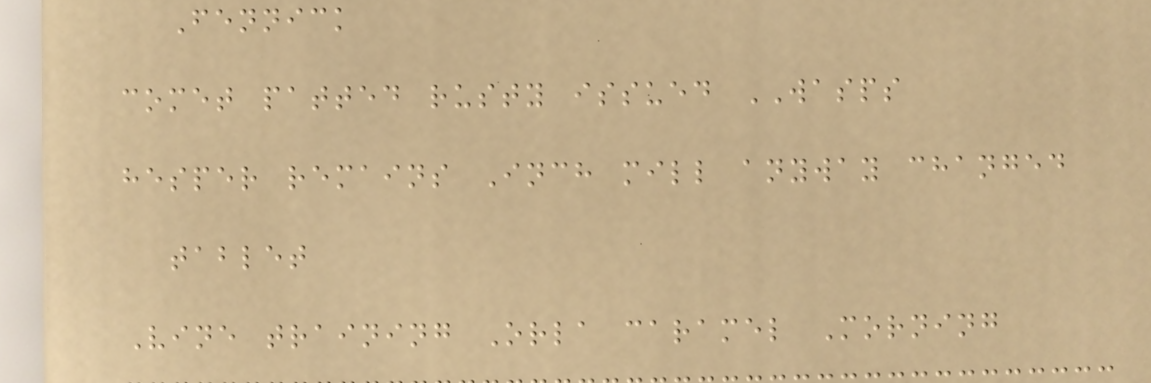Fennick
comet patted rusty issued WASPS
hesper remains Inch mill anyway changed
tablet
Vine training Orla caramel Morning
